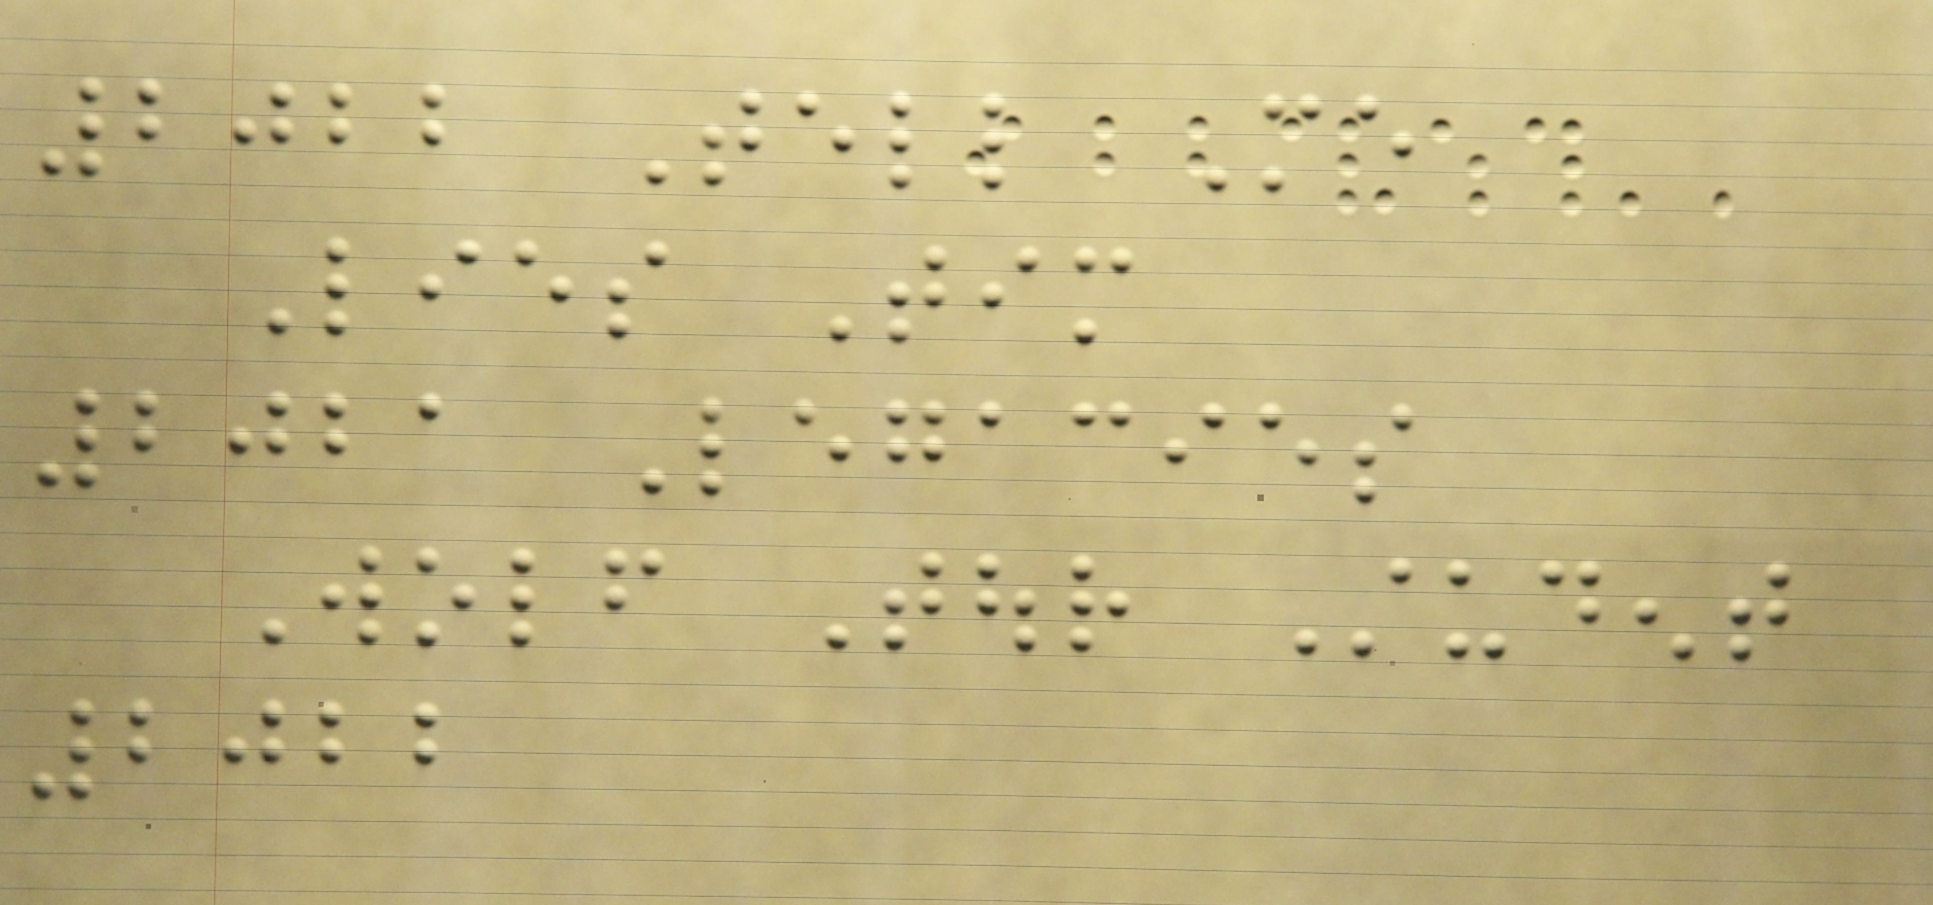2022 Tell Me
Lies Tim
2021 Legacies
Wolf Tour Student
2022
